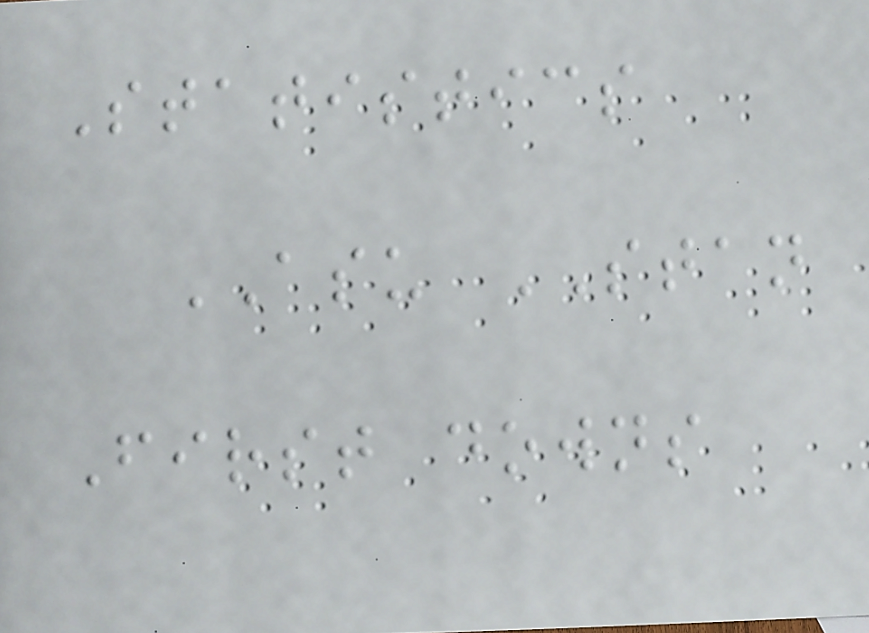Statistics
ASU STAN
First downs
